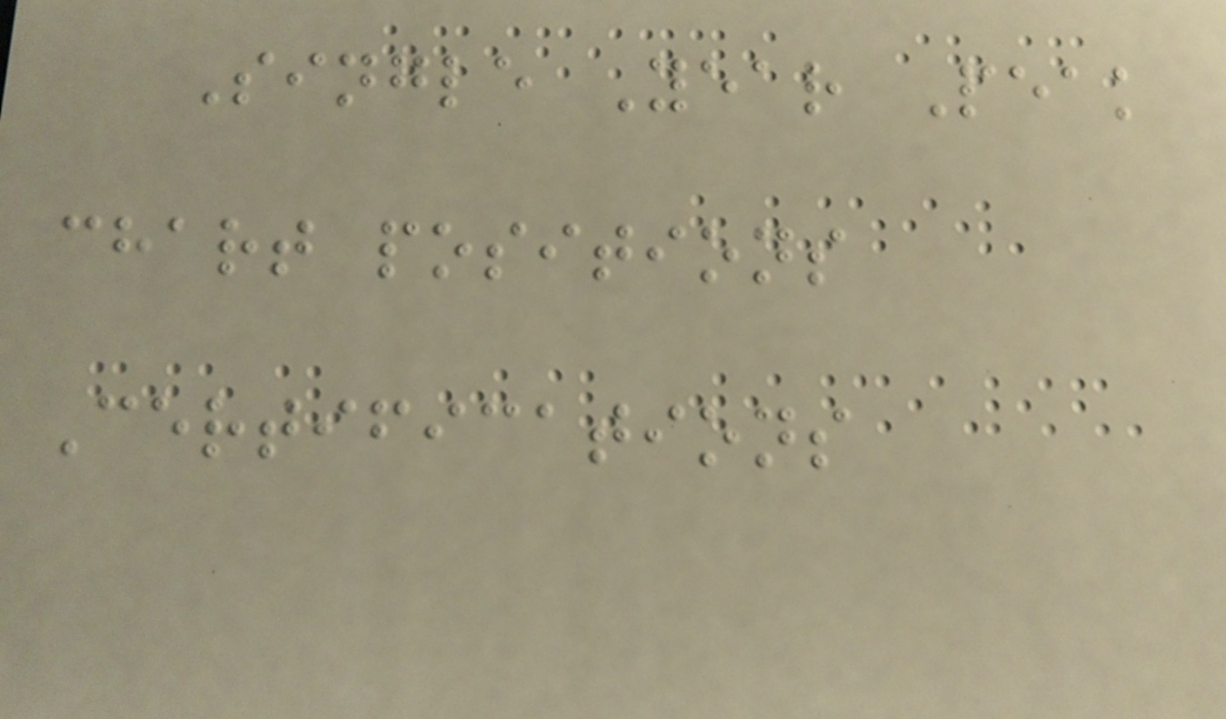Single Year Peak
chart positions
Certifications
